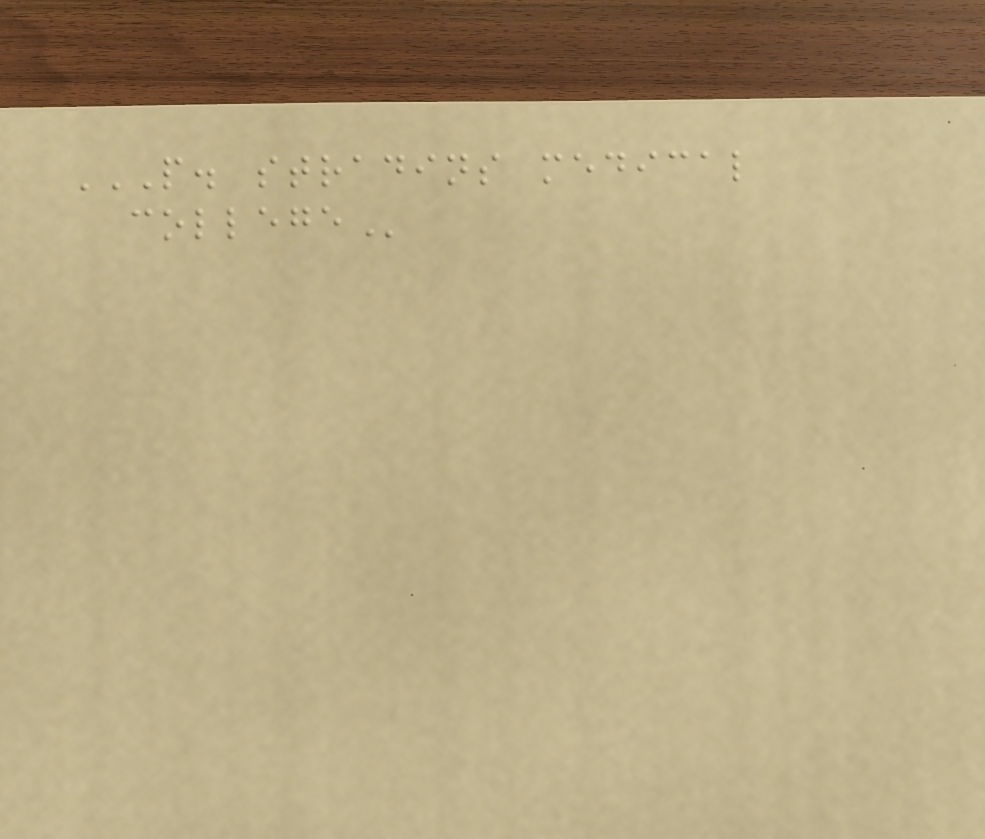P. STRADINS MEDICAL
COLLEGE
